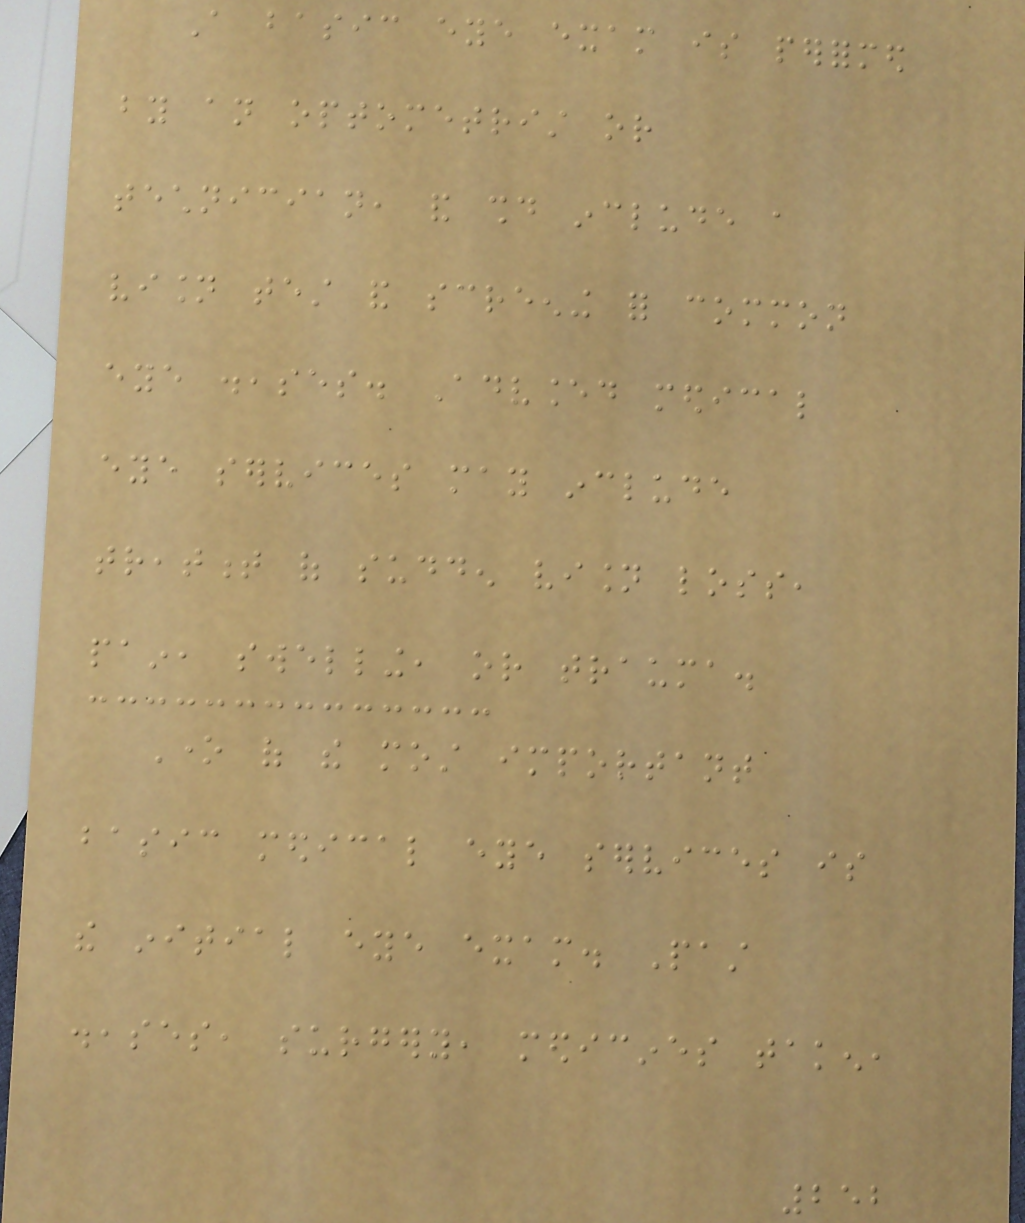A basic eye exam is performed
by an optometrist or
technician, and should include a
vision test and screening for common
eye diseases. Advanced medical
eye services may include
treatment of sudden vision loss,
pain, swelling, or trauma.
One of the most important
basic medical eye services is
the initial eye exam. Past
diseases, surgery, medicines taken,
252
